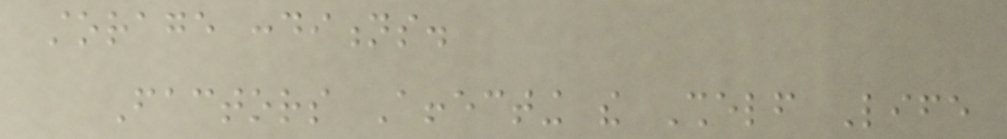storage conditions.
Factors Affecting the Shelf Life
